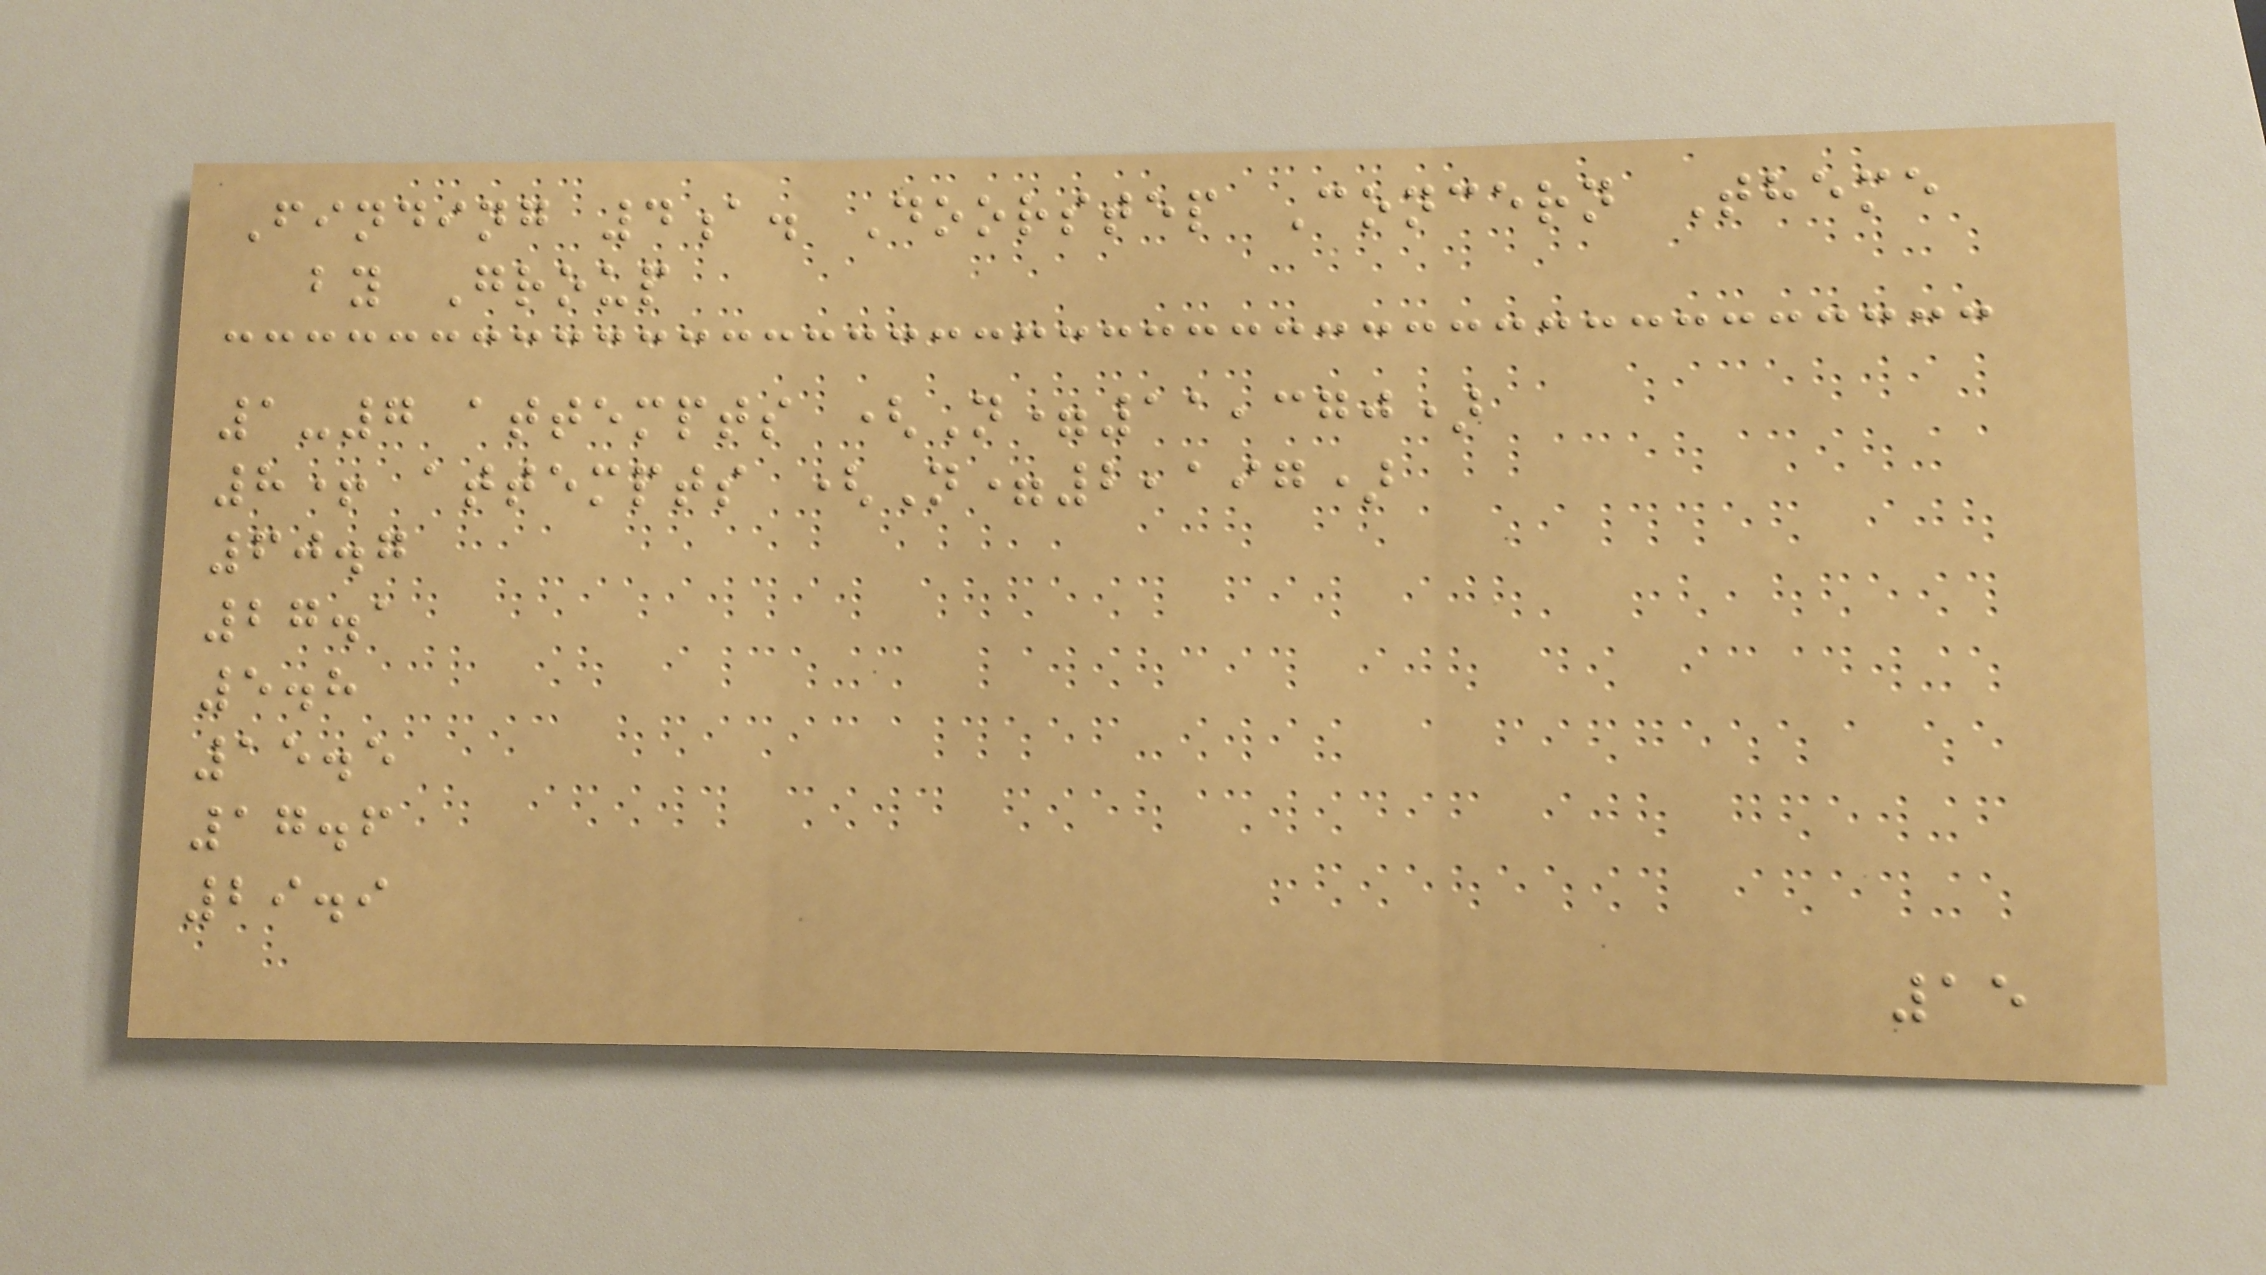Finding 4a. Doorstep Concern Theme
by Group
1-7 attempts (N=11,370)
8+ attempts (N=2,197)
60.7
27.1
5.8
15.5
17.6
29.9
15
